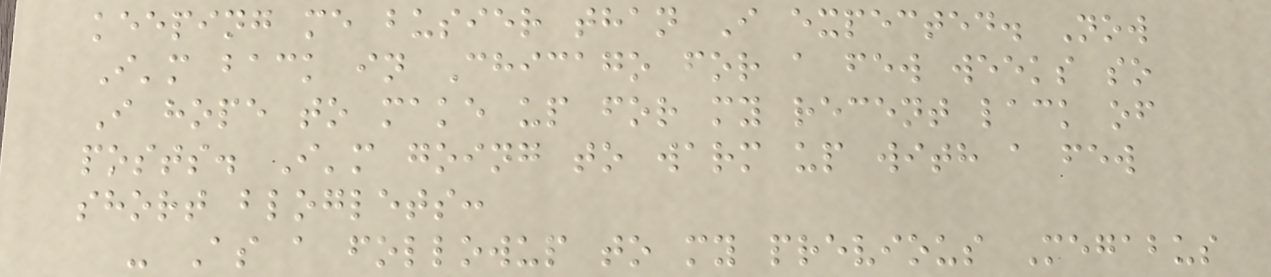keeping me busier than I expected. Now
I'm back in Chicago for a few weeks so
I hope to make up for my recent lack of
posts. I'm going to warm up with a few
short bloglets:
- As a followup to my previous Megabus
